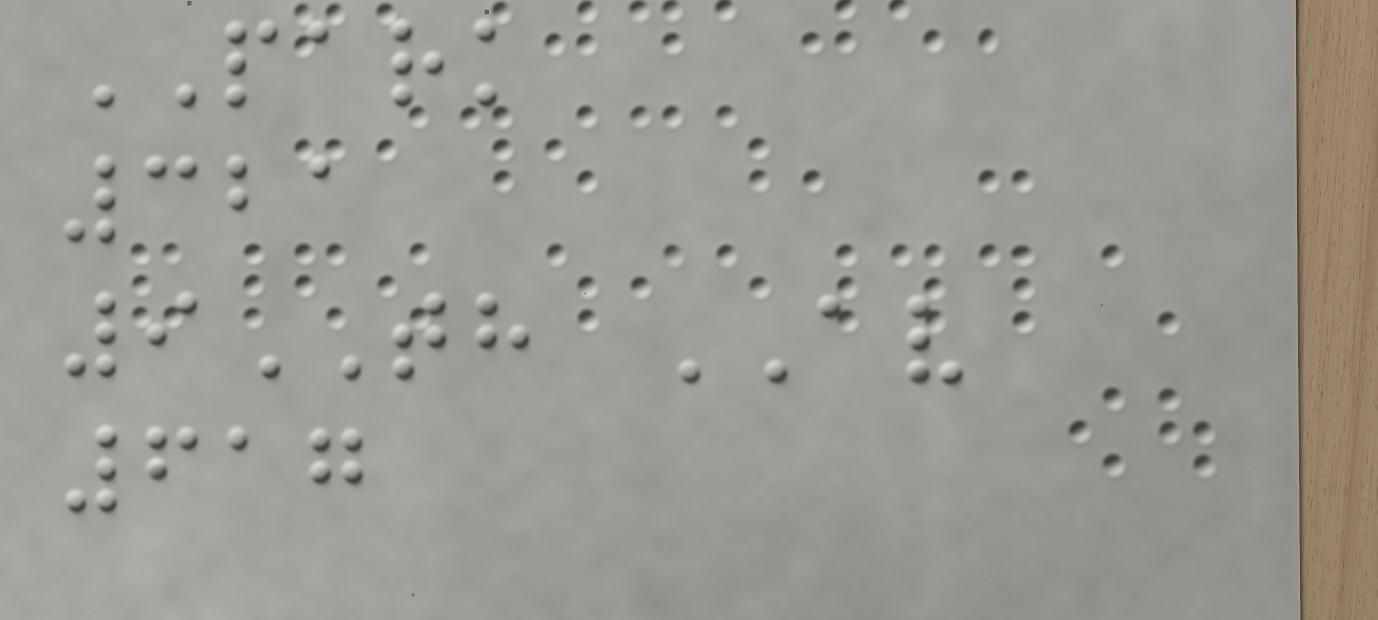PARK
321
9TH AV
617
